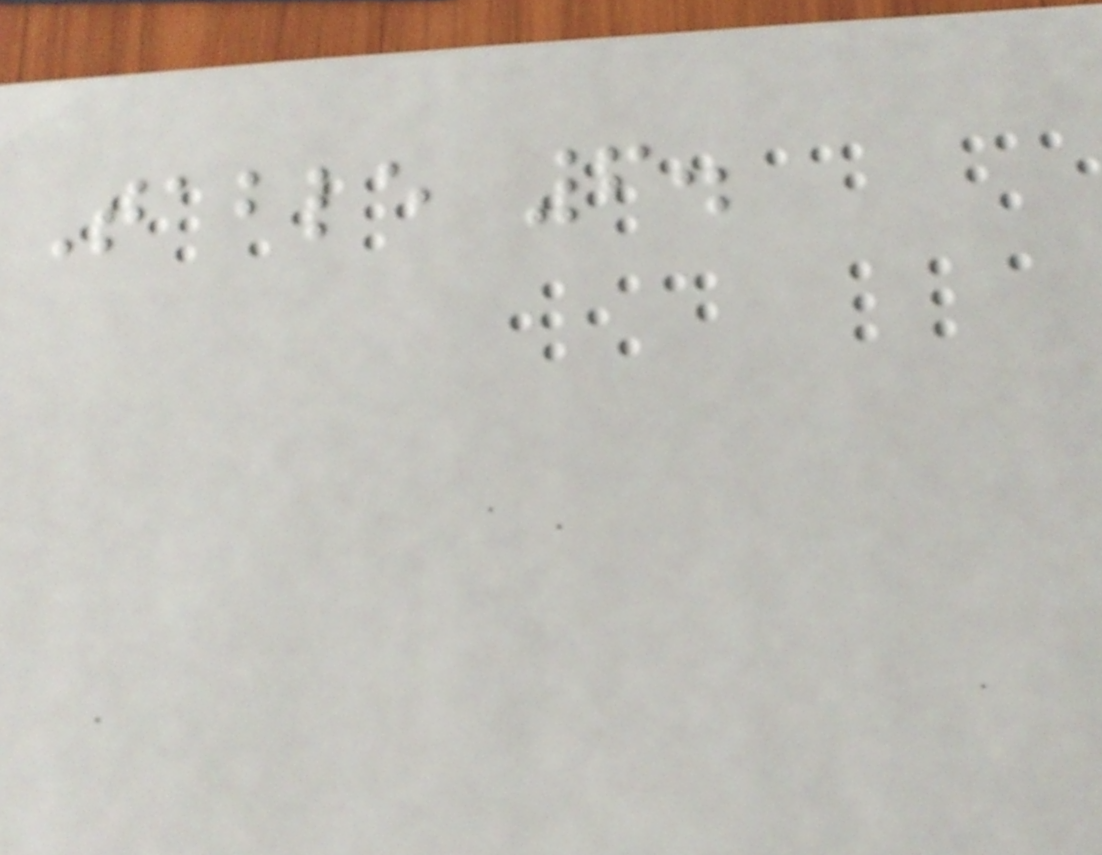Table 6.
